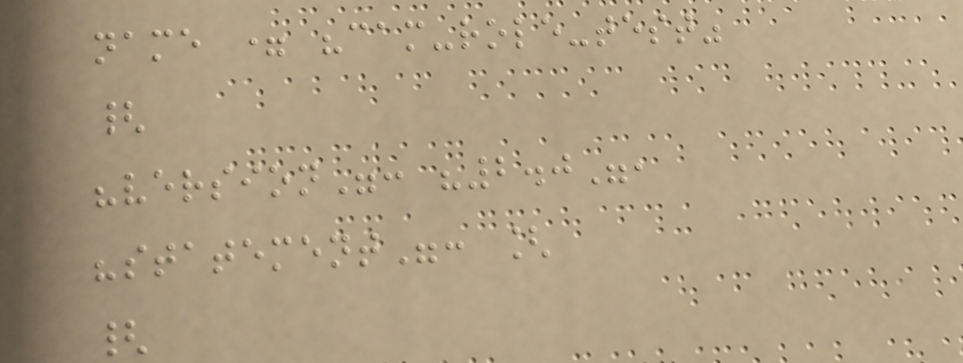name = "cam-role-test"
{
"version": "2.0",
"statement": [
{
